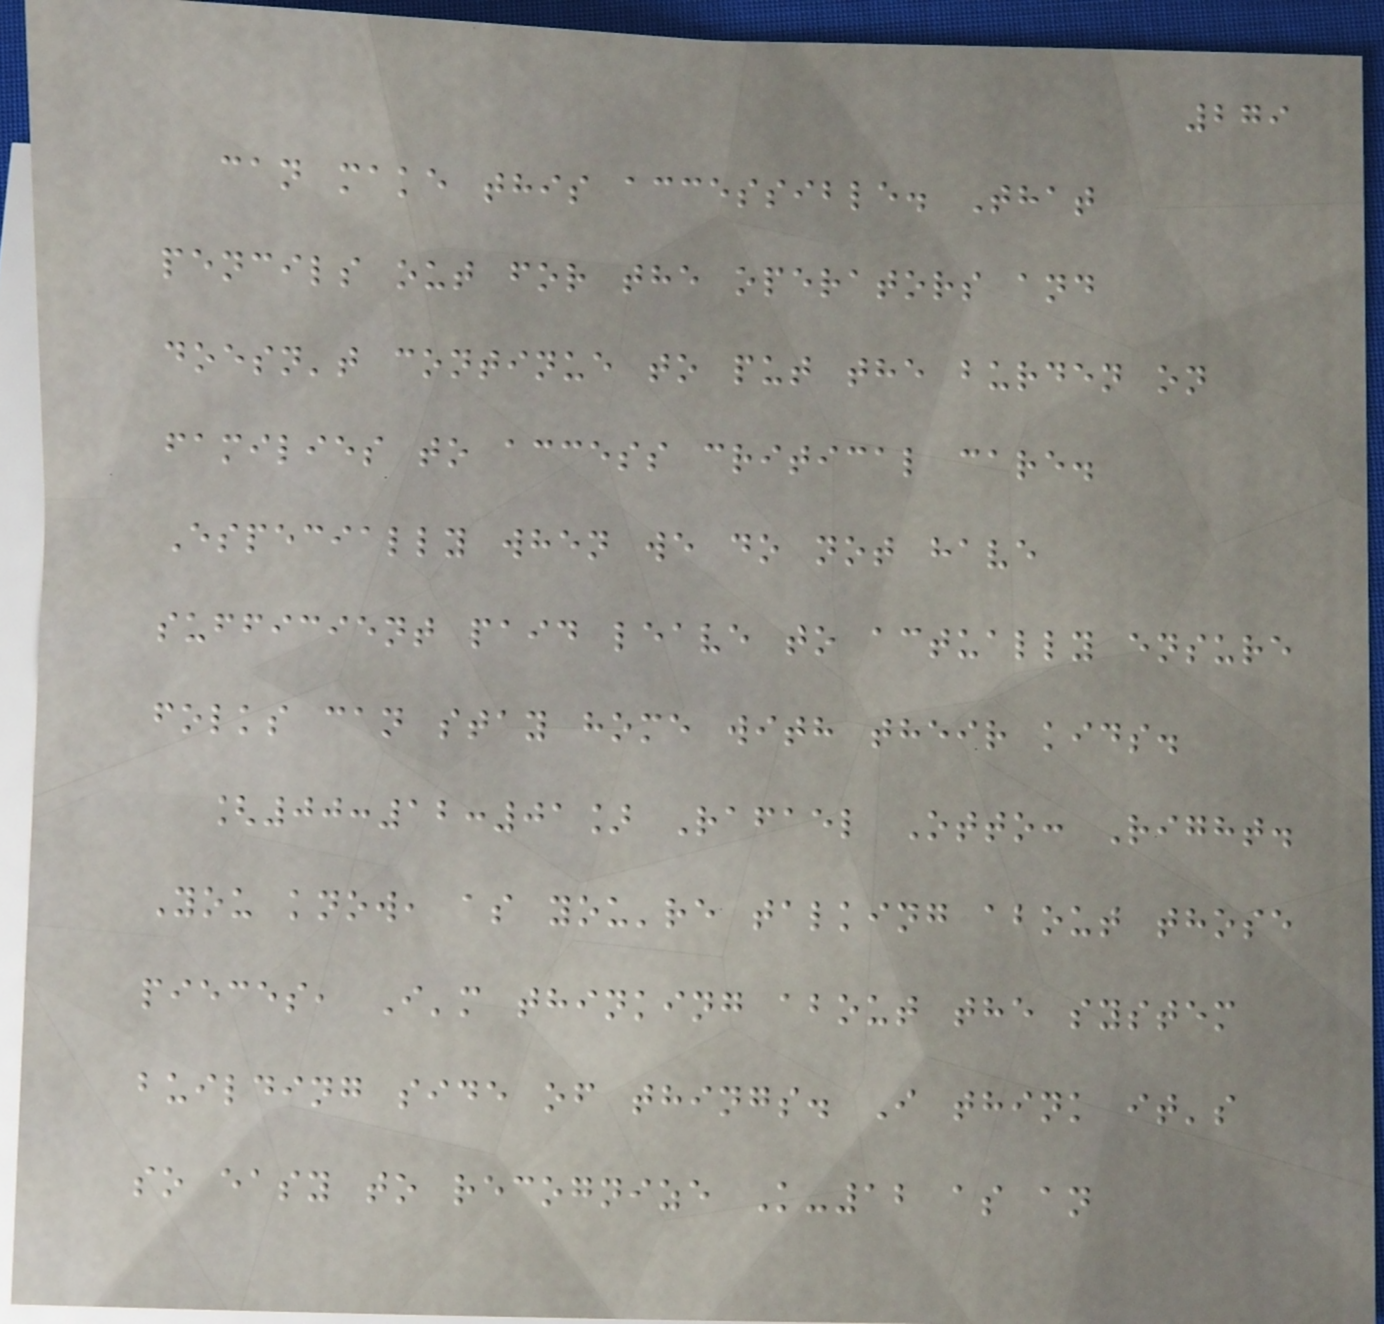279
can make this accessible. That
pencils out for the operators and
doesn't continue to put the burden on
families to access critical care.
Especially when we do not have
sufficient paid leave to actually ensure
folks can stay home with their kids.
[00:12:01] Rafael Otto: Right.
You know, as you're talking about those
pieces, I'm thinking about the system
building side of things. I think it's
so easy to recognize K-12 as an
